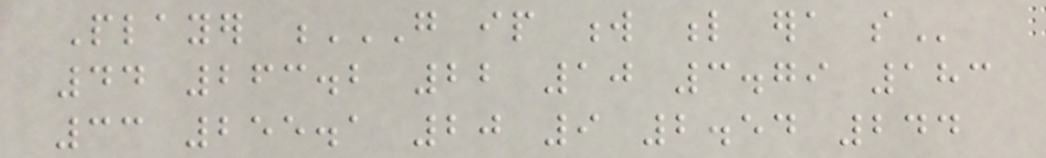Player G IP W L ERA SO
44 263.2 22 10 3.79 183
33 255.1 20 9 2.54 244
